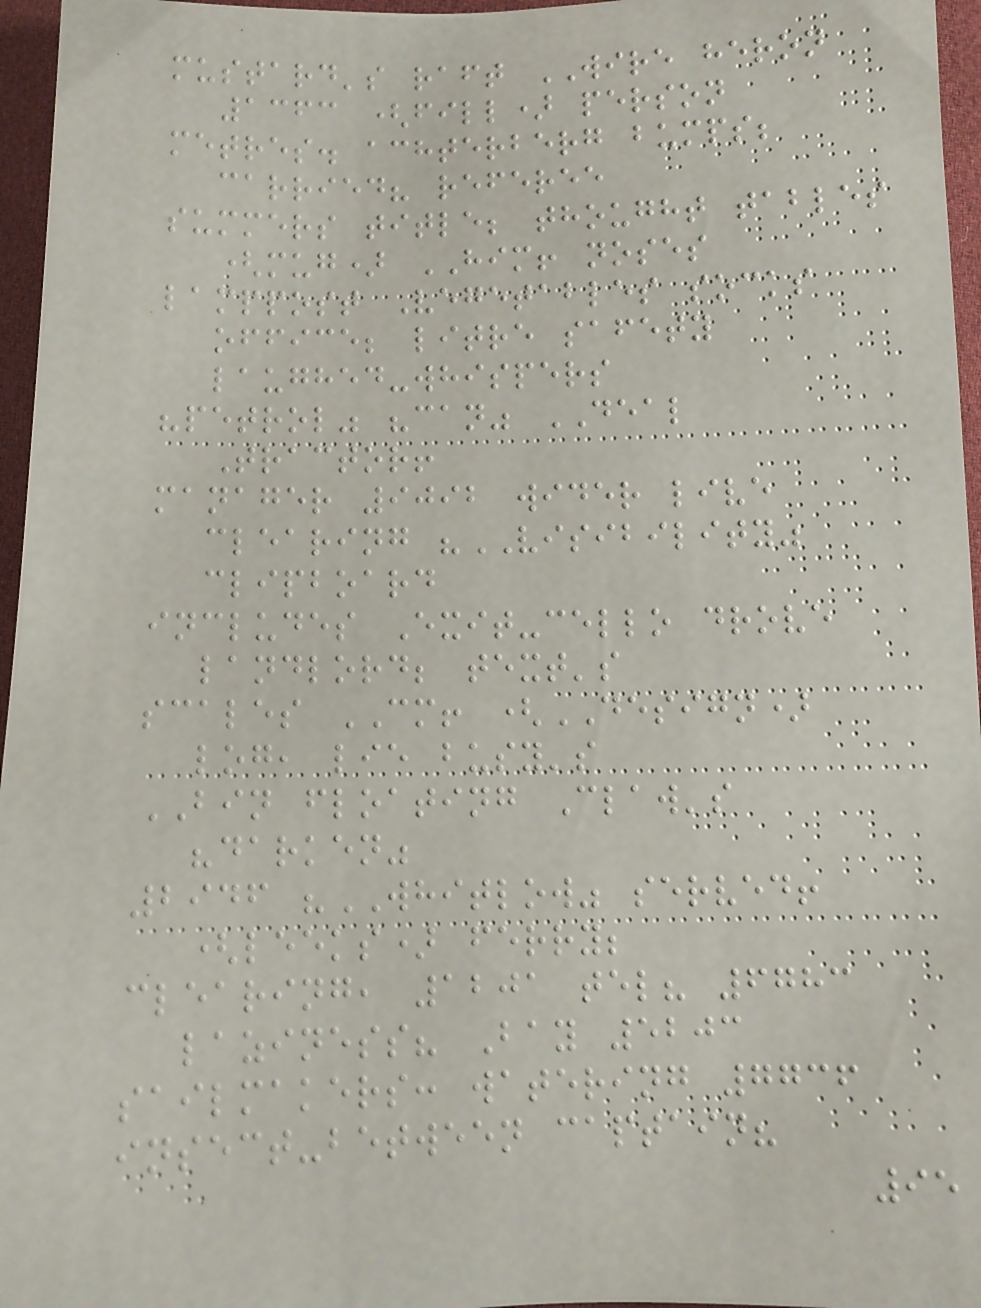mustard's raft WIRE heron
1363 (fill) person
metres. achterberg bumps;
carried? referee
summers title; thought tables
(mug) HIM! noses
lamppost Vegetables socks
office; litre safety
laughed-whispers
"petrol" "can" DEAL
Tractor!
manager 9092 wider live
clearing "VISIBILITY"
clipboard
includes Exit-cello drove
landlord; text's
scales CM! (DESIGN)
log, lie busy's
BIN floating Claw's
"darken"
2946 "WHITLOW" served!
(leeks) ferry;
clearing, 1201 tel? 6783
laziness? Bay 5203
sailmakers: watering 7736
insect-between captain?
95
